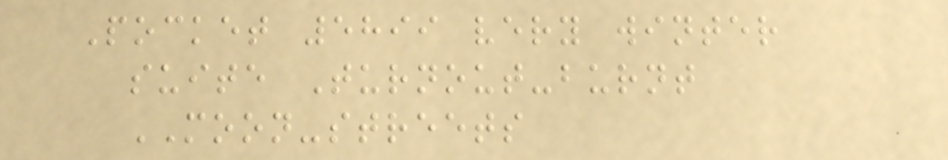Pocket 5899 very winter
suite Turnout-burnt
MOON-streets
